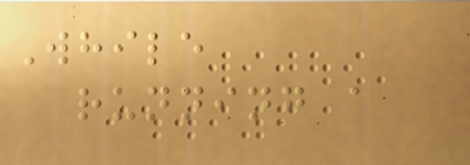While
running a
